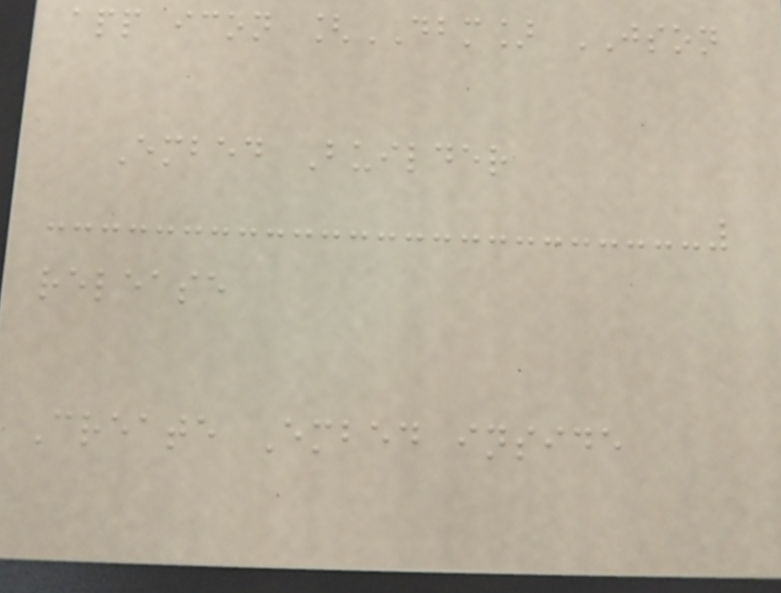app icon [DBM] JSON
Embed Builder
release
Create Embed inside
